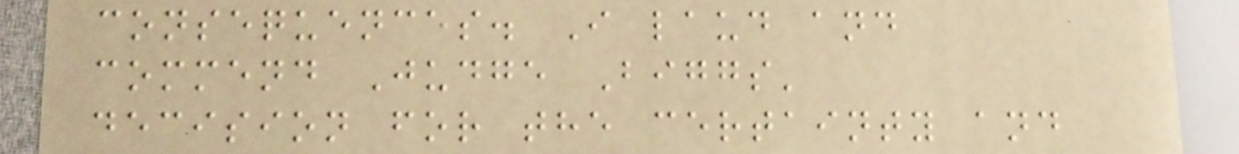consequences. I laud and
commend Judge Biggs'
decision for the certainty and
